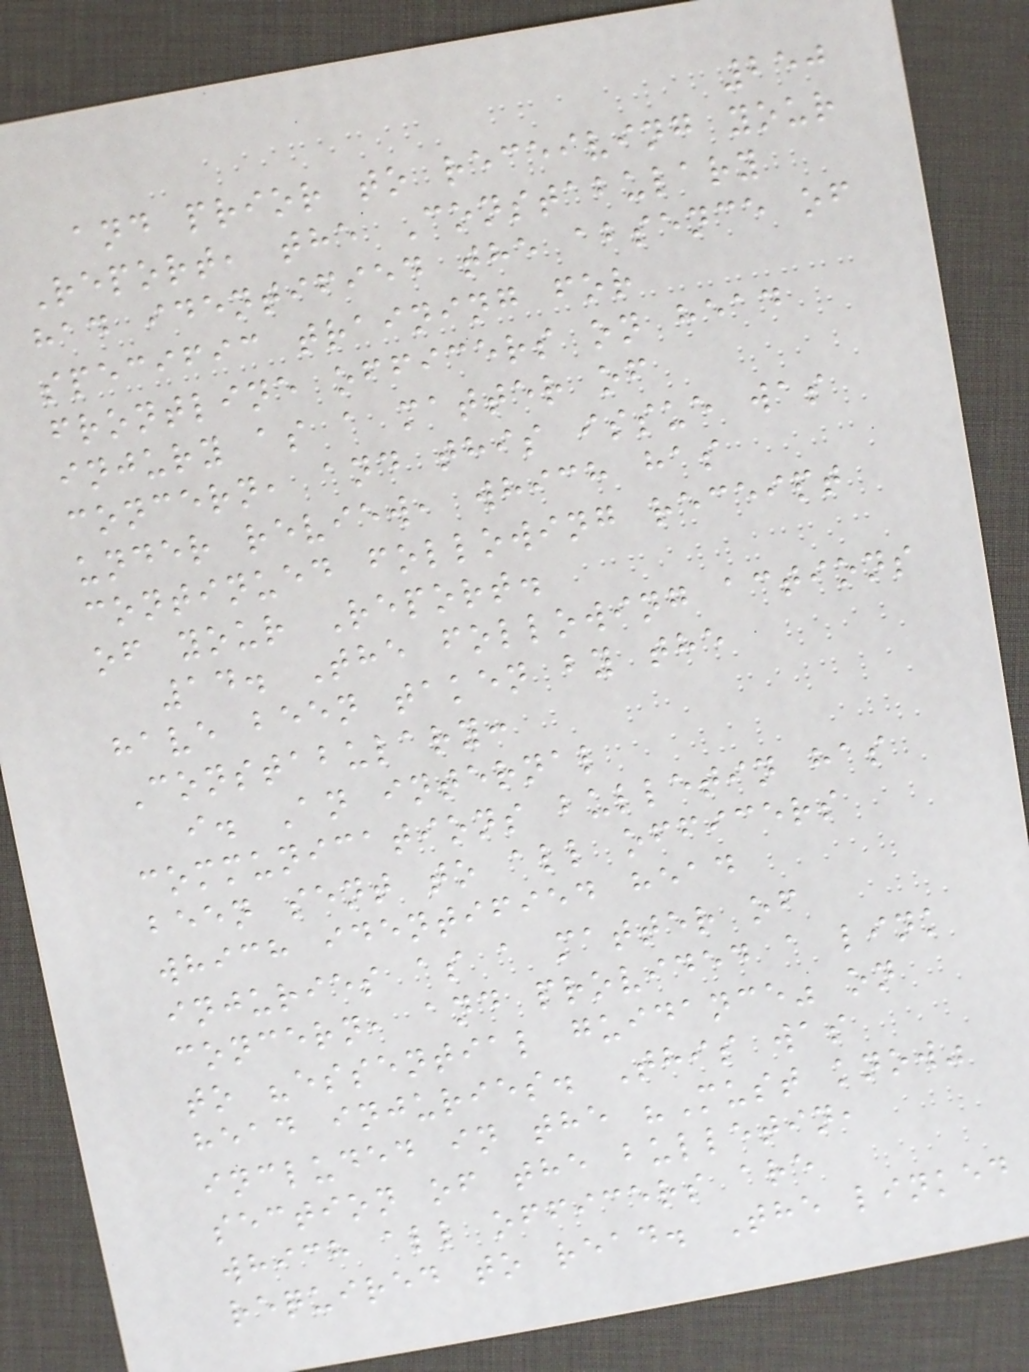250
and prior to receiving your
Report, the Constabulary
had identified the absence of
specific training for
frontline officers on head
injury as a matter of
concern, and this issue was
under review, which has
continued following receipt
of your Report.
14. The following actions
have been taken by the
Constabulary:
i. An internal
communications bulletin has
been sent to all officers
which identified head
injuries as a matter of
concern, and provided a link
to "essential guidance" on
head injuries. This was
included in the "Must know"
section of the bulletin,
which all officers are
required to read. The linked
